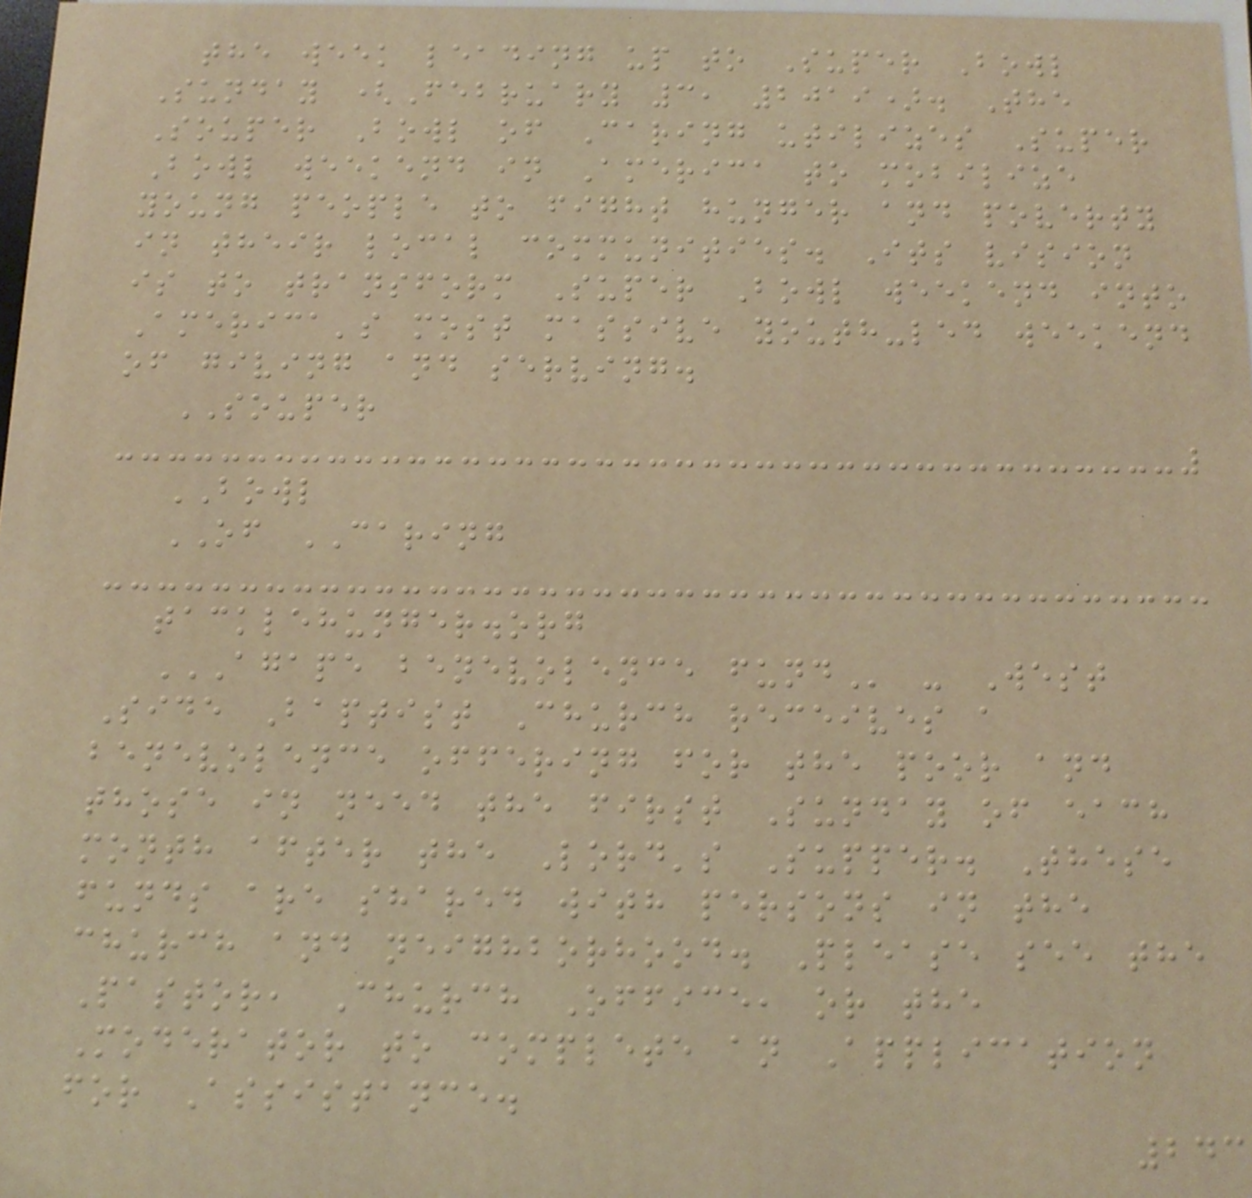the week leading up to Super Bowl
Sunday (February 3, 2019). The
Souper Bowl of Caring utilizes Super
Bowl weekend in America to mobilize
young people to fight hunger and poverty
in their local communities. Its vision
is to transform Super Bowl weekend into
America's most massive youth-led weekend
of giving and serving.
SOUPER
BOWL
OF CARING
tacklehunger.org
AGAPE BENEVOLENCE FUND - West
Side Baptist Church receives a
benevolence offering for the poor and
those in need the first Sunday of each
month after the Lord's Supper. These
funds are shared with persons in the
church and neighborhood. Please see the
Pastor, Church Office, or the
Moderator to complete an Application
for Assistance.
243
